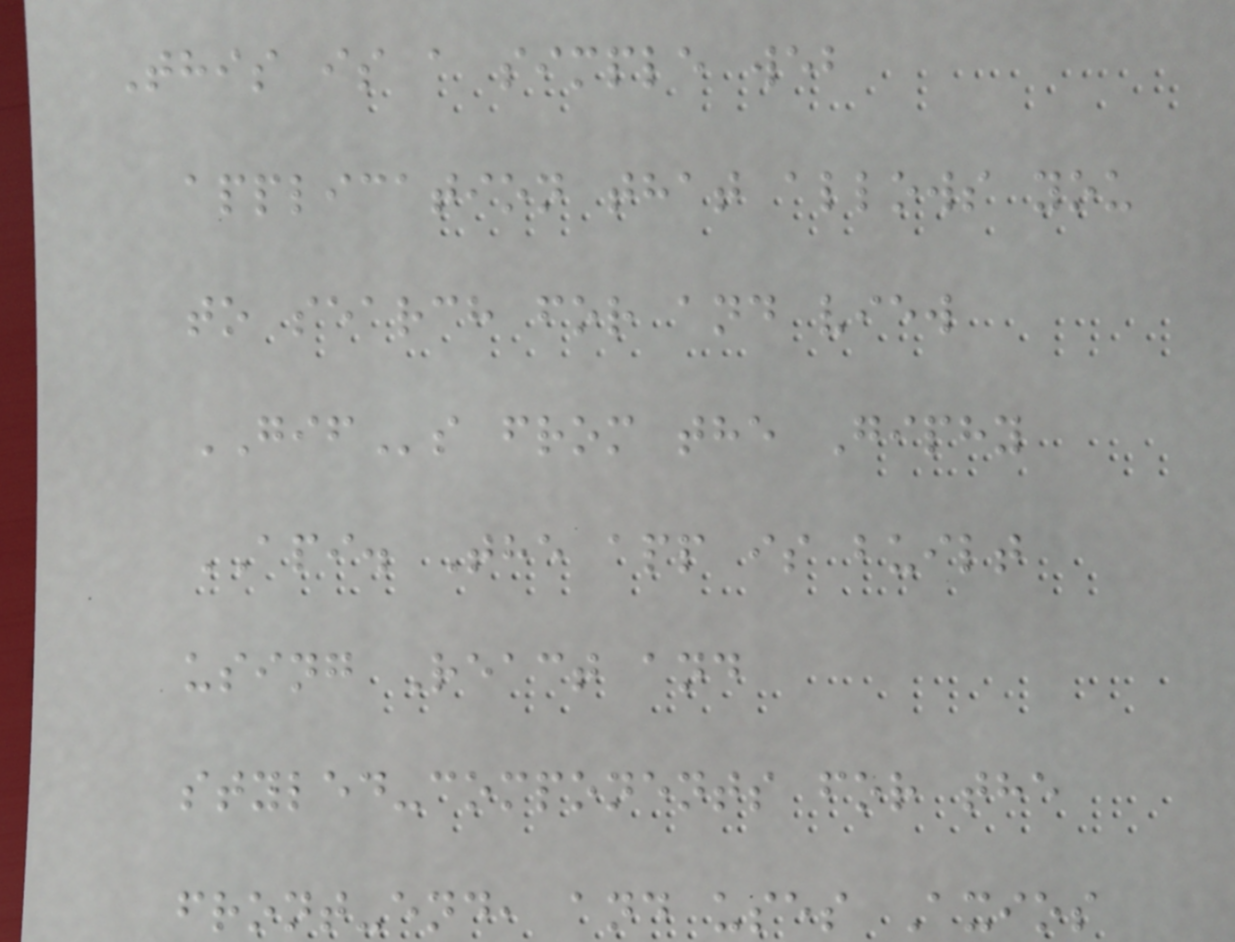This is a simple web
application that allows you
to search for and view
GIFs from the Giphy
API. The app is built
using React and
styled-components for the
front-end, and uses Axios
